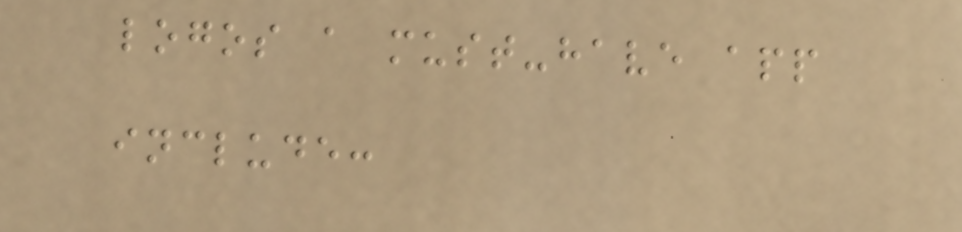logos a must-have app
include:
